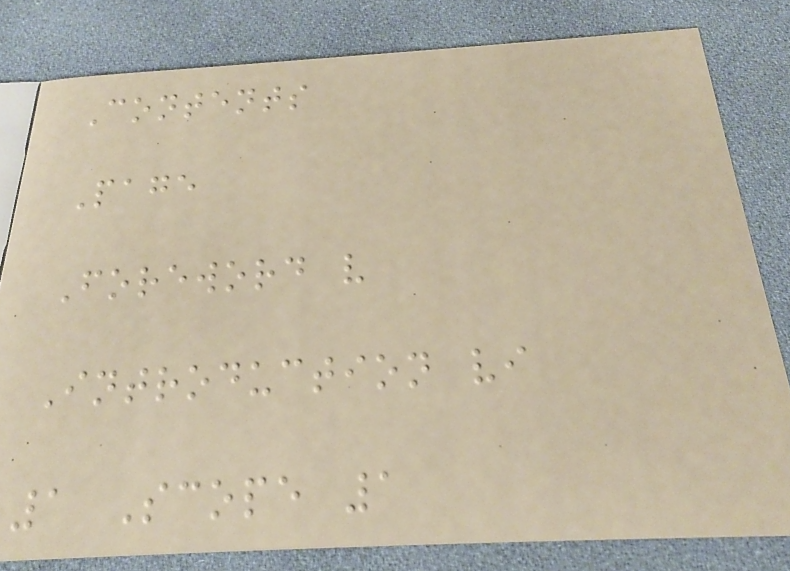Contents
Page
Foreword v
Introduction vi
1 Scope 1
